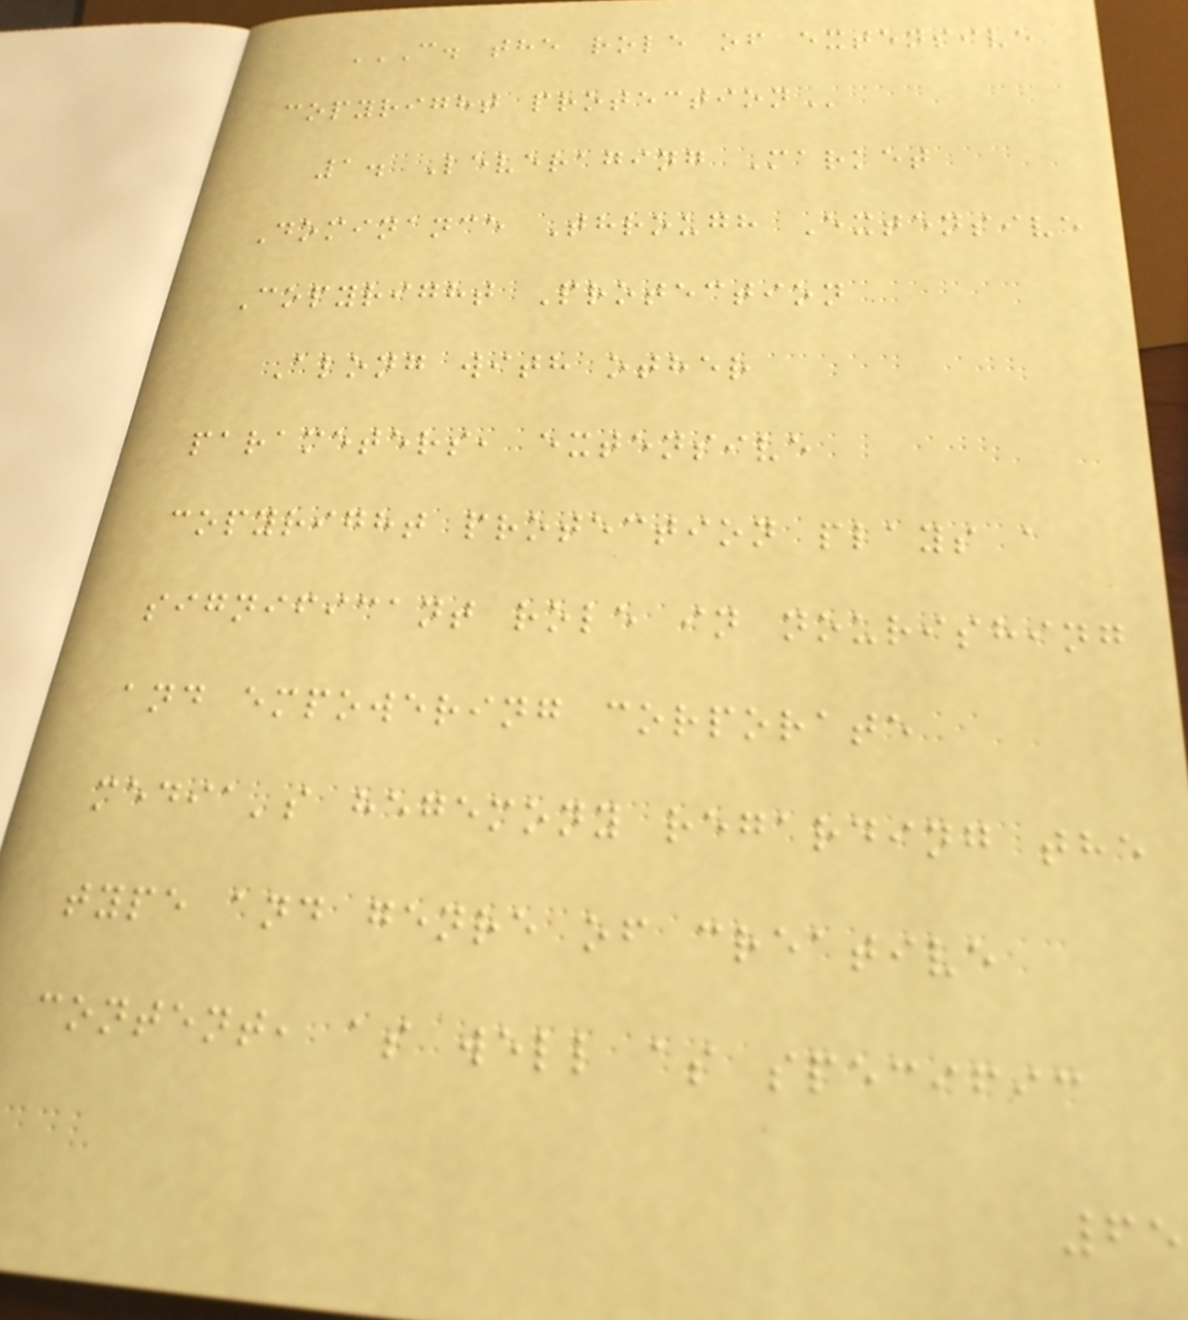C. THE ROLE OF EXTENSIVE
COPYRIGHT PROTECTION
1. Leveraging Market
Dominance Through Extensive
Copyright Protection
Along with other
parameters, extensive
copyright protection plays a
significant role in nourishing
and empowering corporate
media's hegemony regarding the
type and genre of creative
content, as well as specific
65
